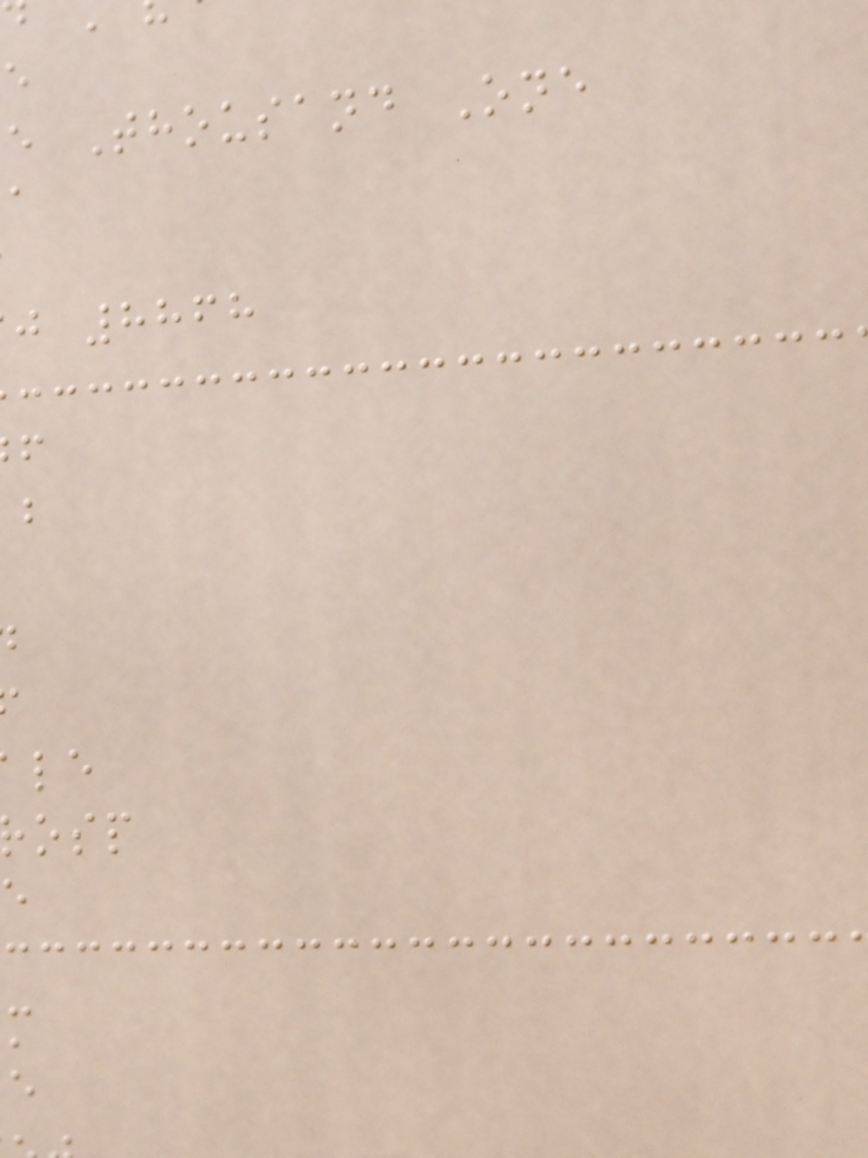e Thousand One
j 8868
